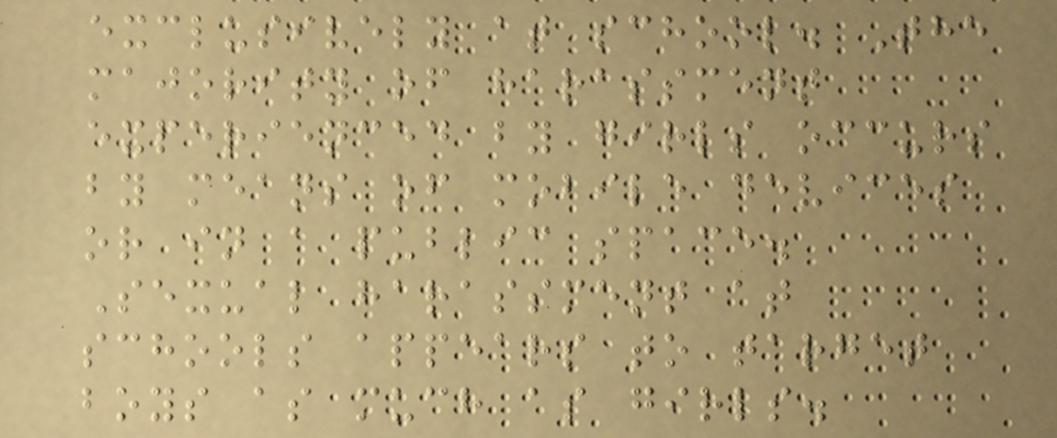exclusively at school. The
majority of harassment
experienced by girls occurs
by means of mobile devices
or in a public space.
Sexual harassment at
schools appears to target
boys as much as girls.
